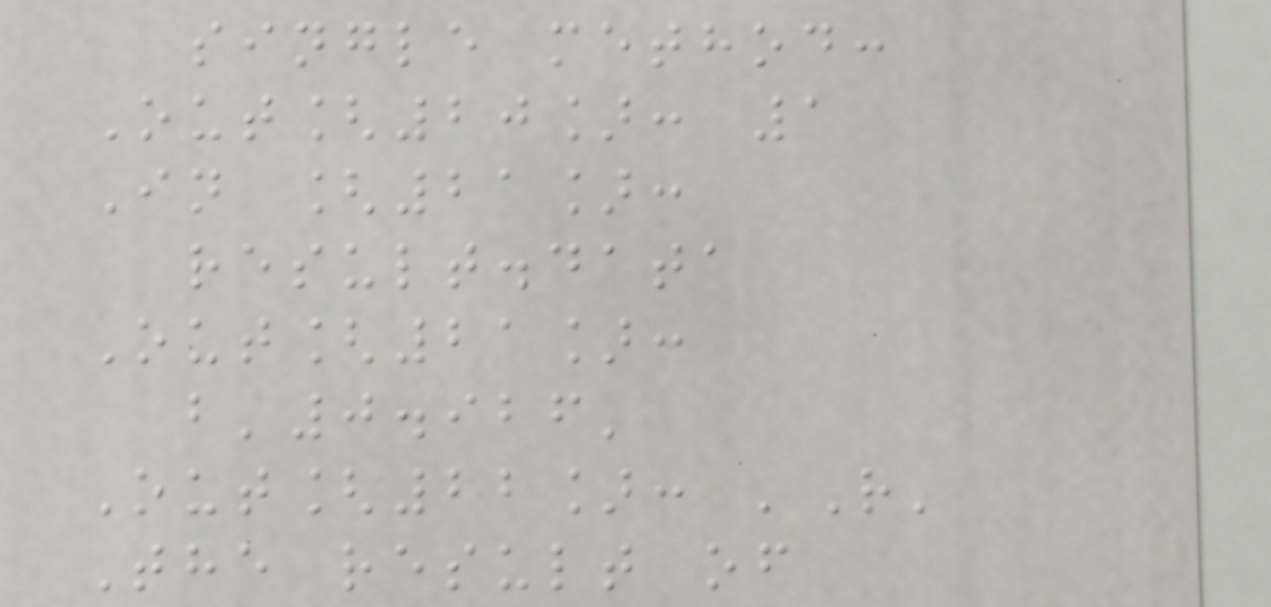single method:
Out[20]: 1
In [21]:
result.data
Out[21]:
b'0.926'
Out[22]: 'R'
The result of
